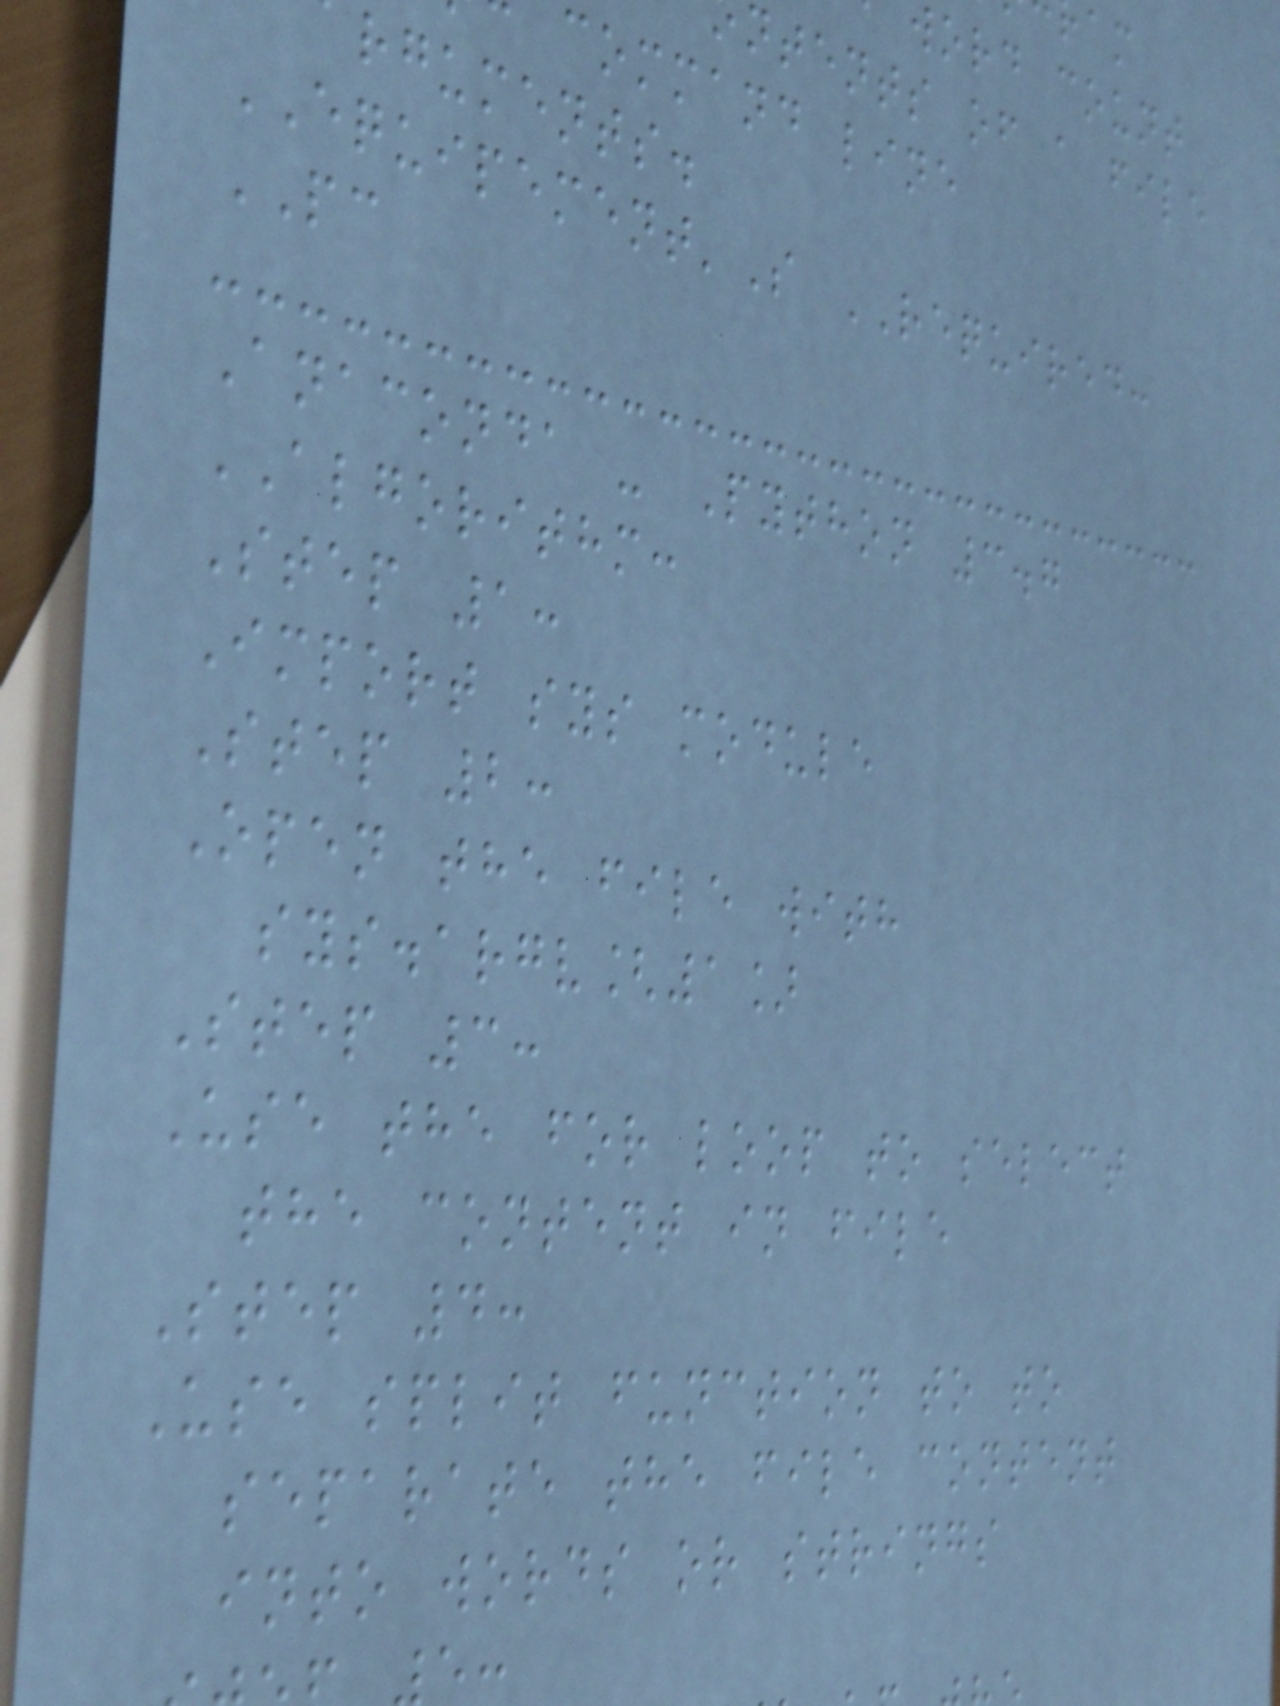word count
ntents of a file
command line
rguments.
EQUIPEMENT'S REQUIRED:
PC
Anaconda - Python 3.7
ALGORITHM:
Step 1:
Import sys module
Step 2:
Open the file with
sys.argv[1]
Step 3:
Use the for loop to select
the content in file
Step 4:
Use split function to to
separate the file content
into words or strings
